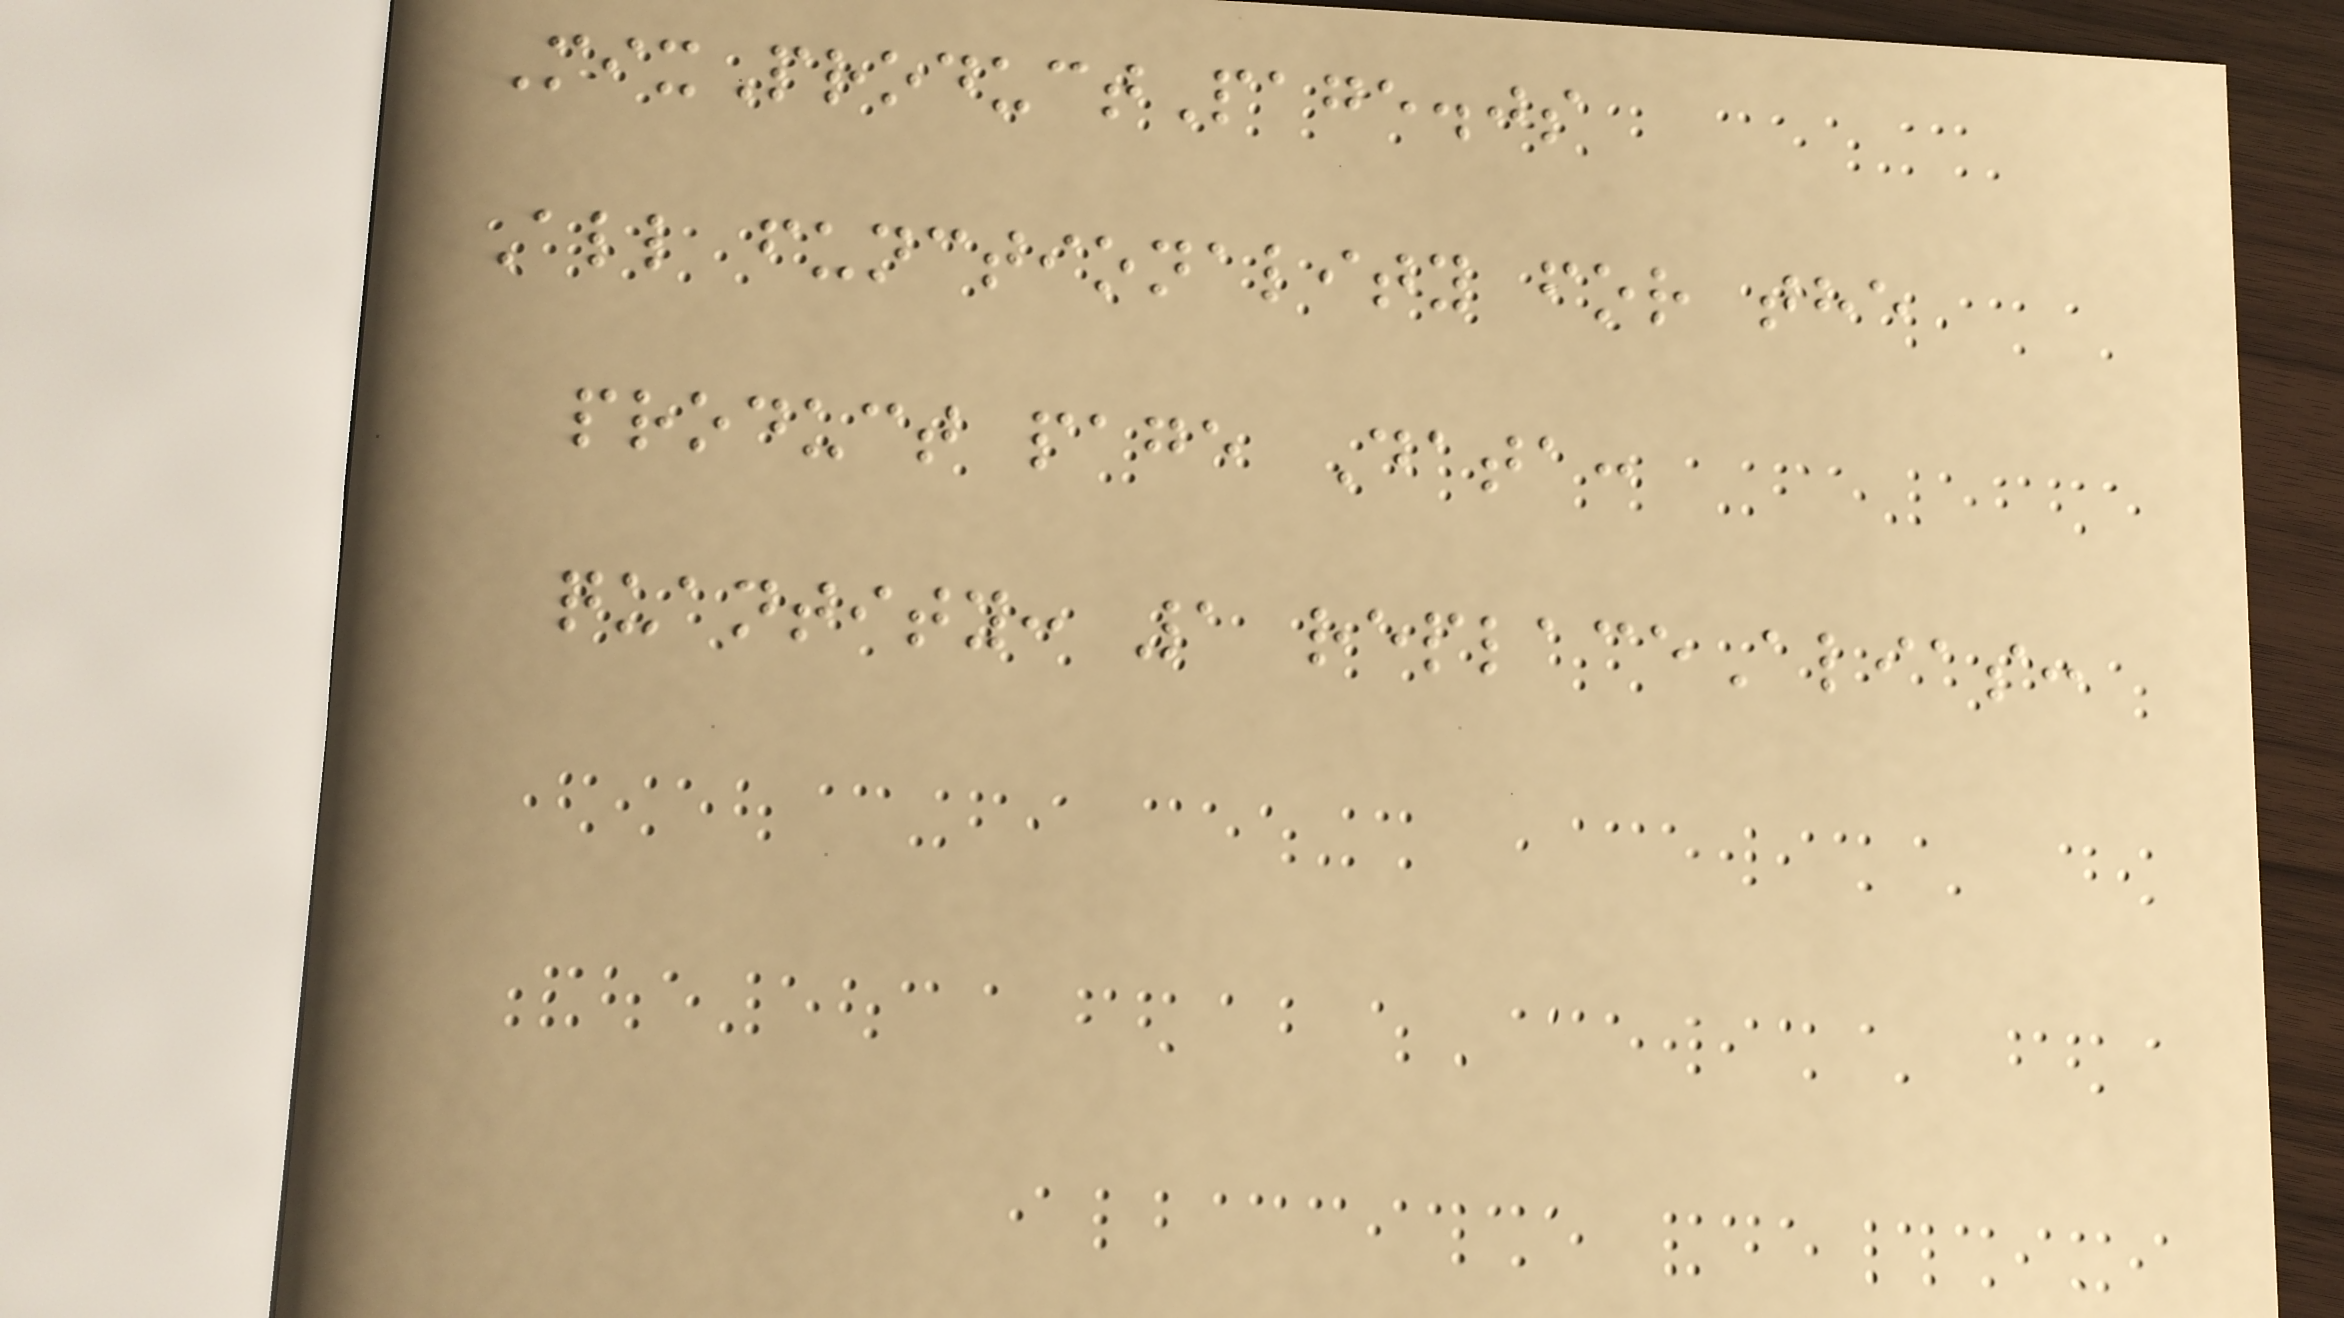MixProductPage.js
All functionality for the
product page Data:
quantity: 1 replaceAlias:
